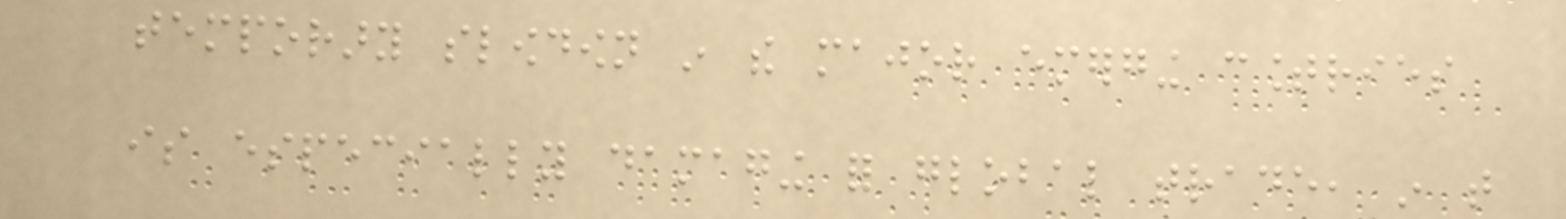temporary slowdown in the major emerging countries
is especially damaging for global trade, in that
